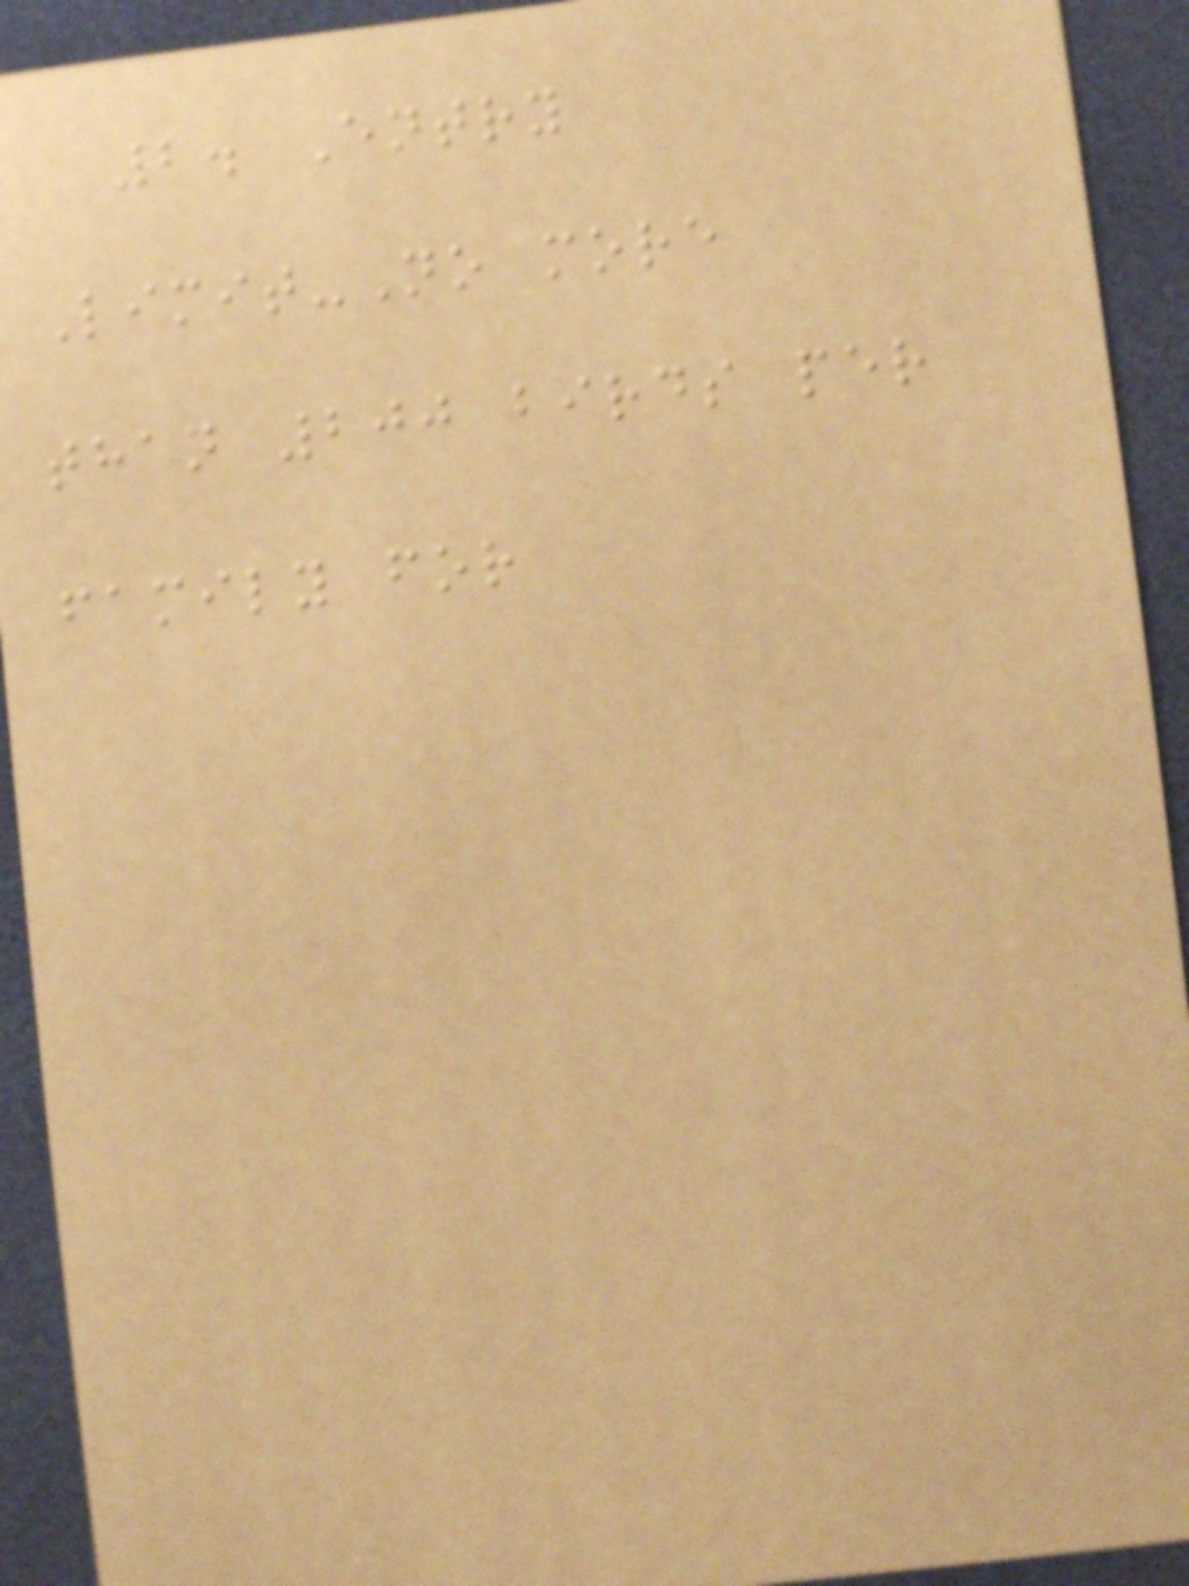2. Entry
Limit-No more
than 200 birds per
family for
